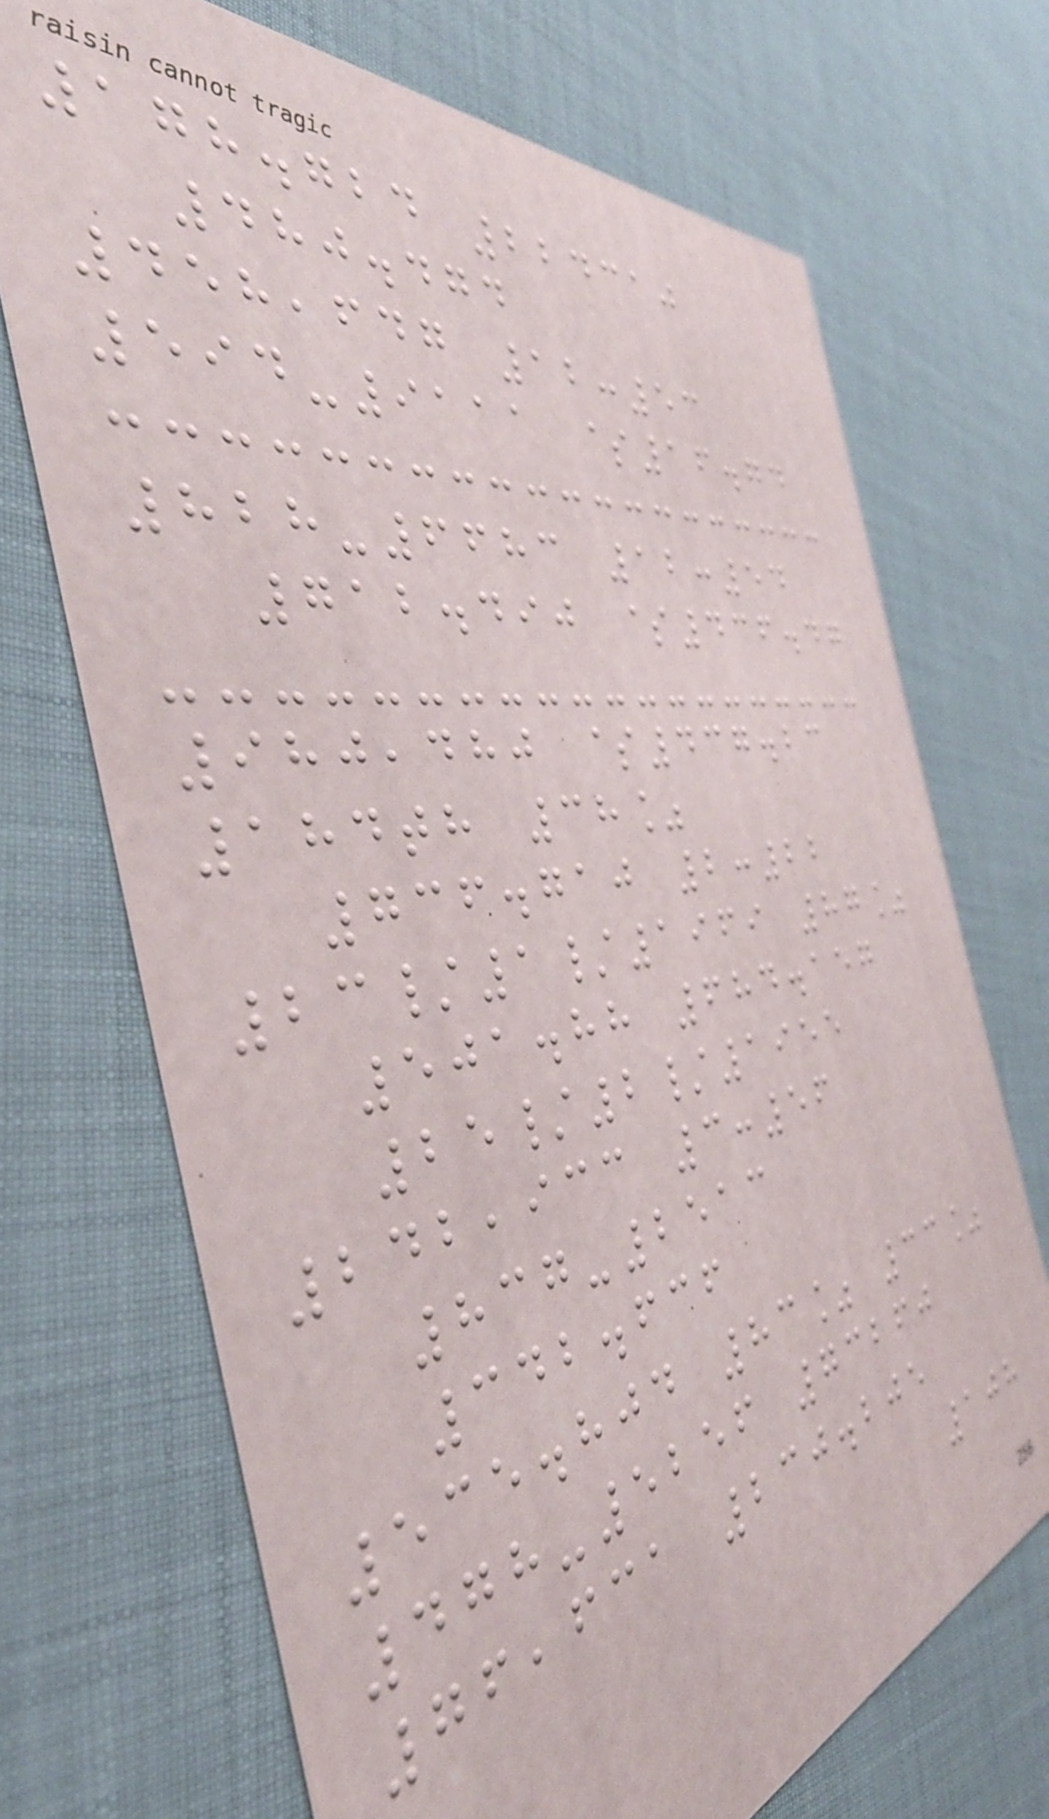178.724 224310
480.474
458,647 12:53
594-9111 $16.74
828-6683 12:54
712.490 $436.47
980,480 $437.23
184th 38%
736.710 2:22
23/1/1969 87%
501.88 684.157
25/2/1955
242,933 3:56
837-2513
342.636
535.804 83% 33%
478-5256 73260
76,631 230.205
108
